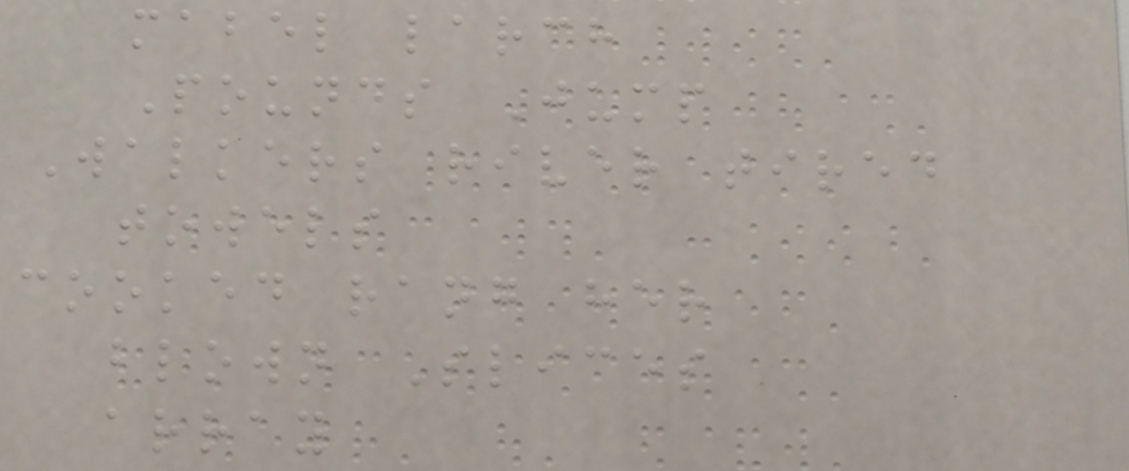mabel larch
Pounds Jump
Walkers river tired
towels
cooked rang her
blown Slices
array
